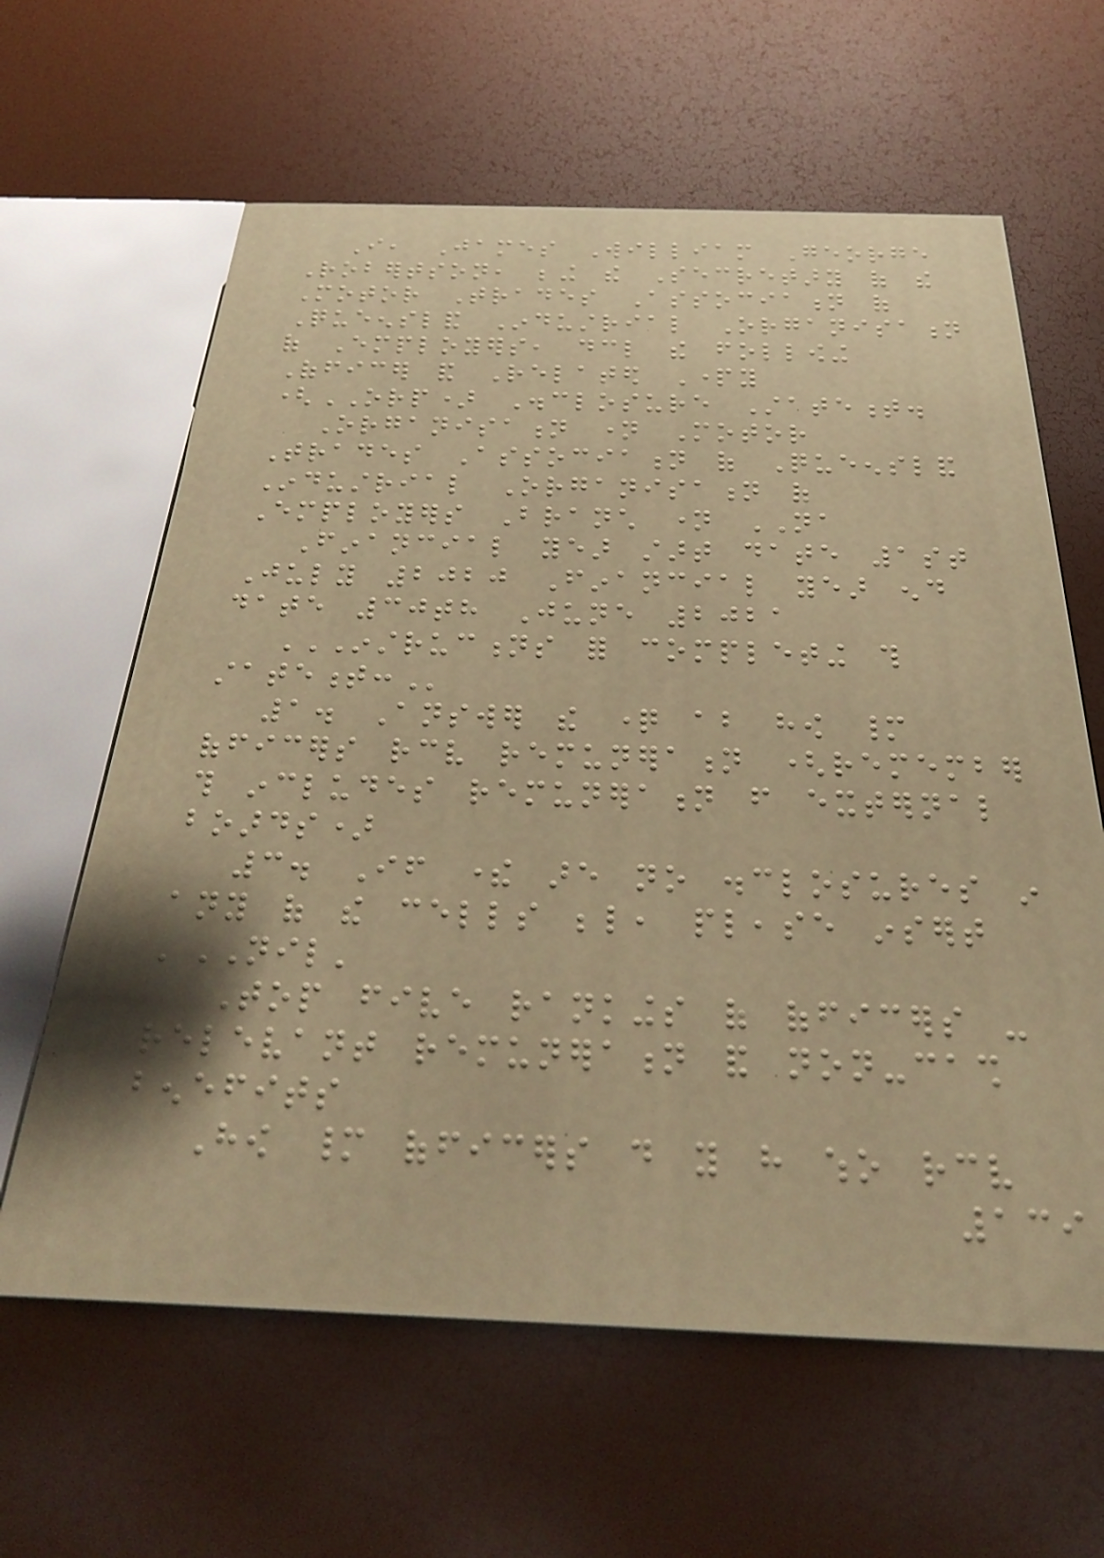I, James William George
Robertson, being the Secretary of the
Motor Trades Association of
Queensland Industrial Organisation
of Employers, declare the following
Officer and Related Party
(ORP) Disclosure Statement.
Organisation name Motor
Trades Association of Queensland
Industrial Organisation of
Employers Branch name NA
Financial year start date 1st
July 2020 Financial year end
date 30th June 2021
INSTRUCTIONS FOR COMPLETING THIS
STATEMENT:
1. Answer the question about how many
officers receive remuneration (remember
this includes remuneration from external
boards)
3. If there are no disclosures in
any of the cells below, please insert
'NIL'
Top five rankings of officers -
relevant remuneration and non-cash
benefits
How many officers do you have who receive
139
